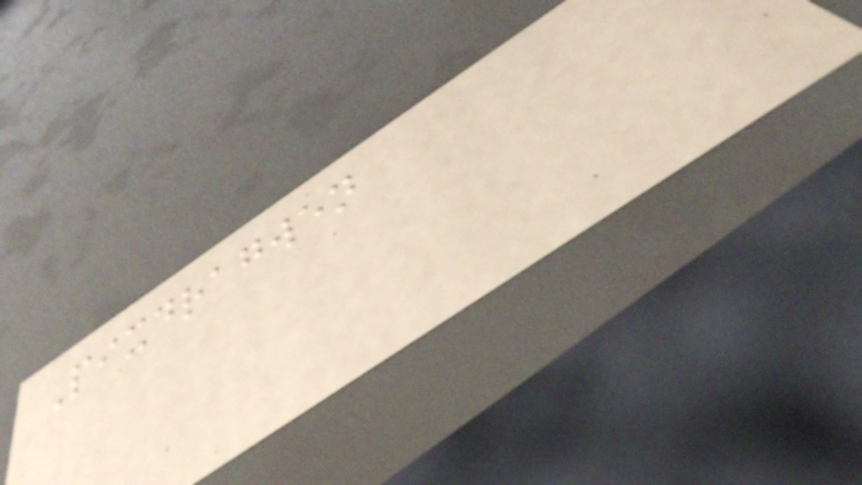Pixdragwen
